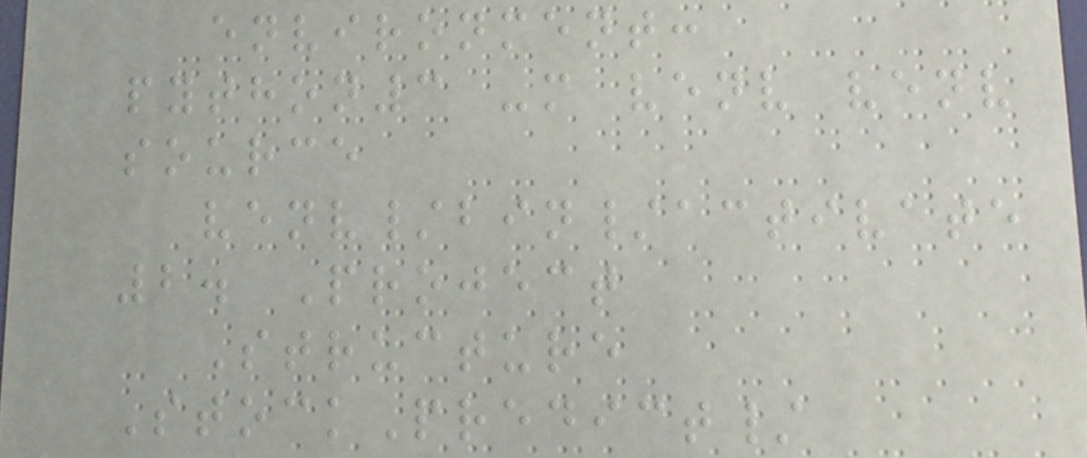environment:
python3 -m venv venv
source
venv/bin/activate
2. Project
Structure
StockPredict/
